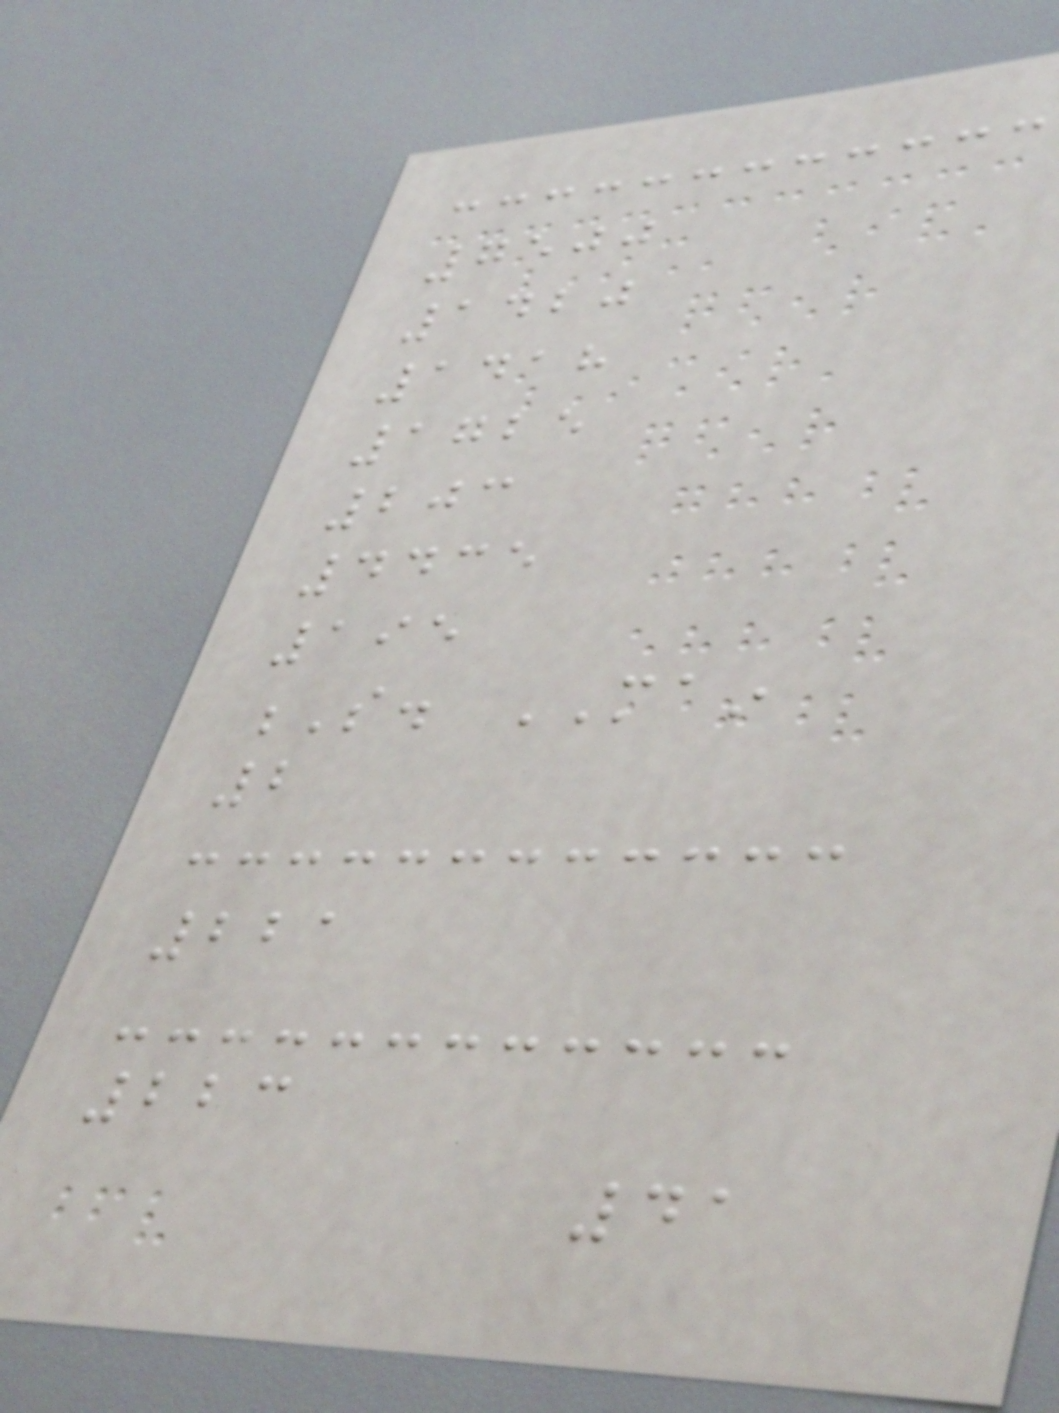7500
1420
1418
1725
203
4435
195
S. MAIN
2
221
223
41
